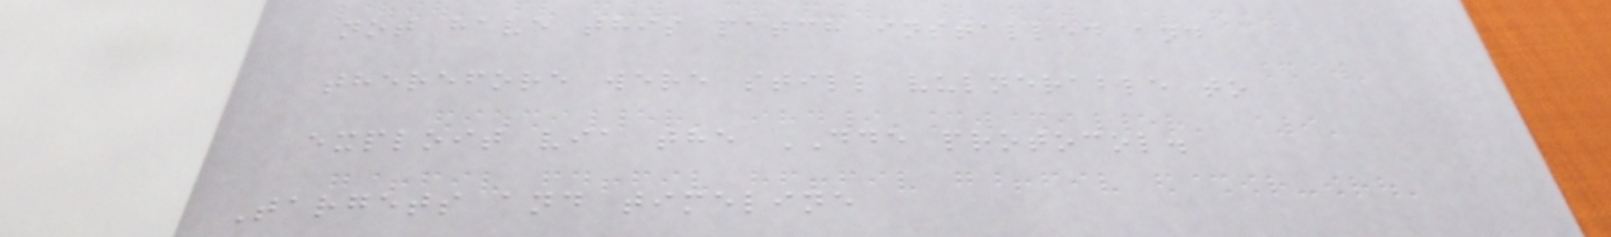not have this patch installed and
therefore were still vulnerable to
exploit via the DDE protocol.
Targets and timeline
